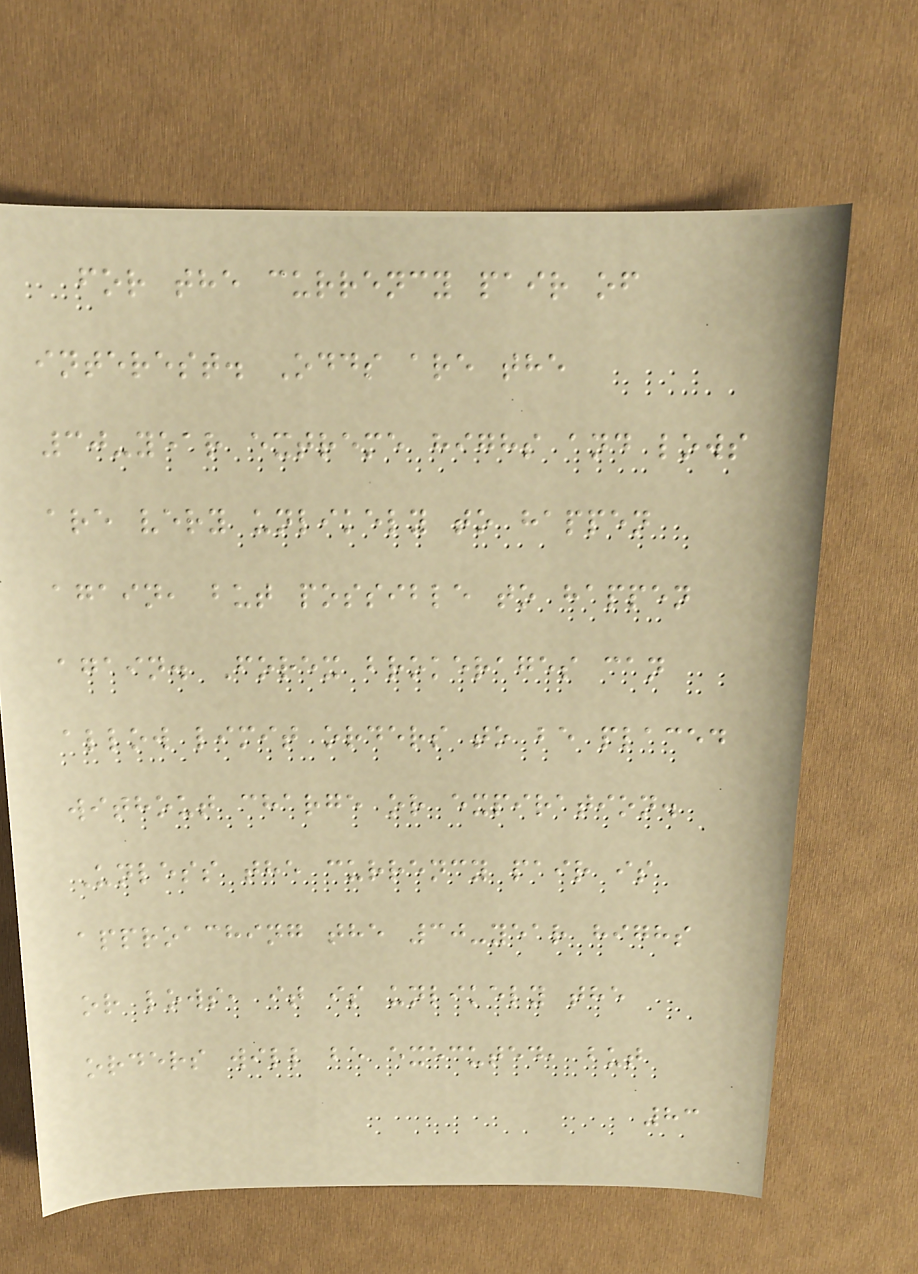for the currency pair of
interest. Odds are the
30-year extreme highs and lows
are very unlikely to happen
again, but possible to happen
again. Forex brokerages can
allow limit orders to be placed
without charge or expiration.
Unless the currency pair is
approaching the 30-year highs
or lows, it is unlikely the
orders will be executed, but
83
